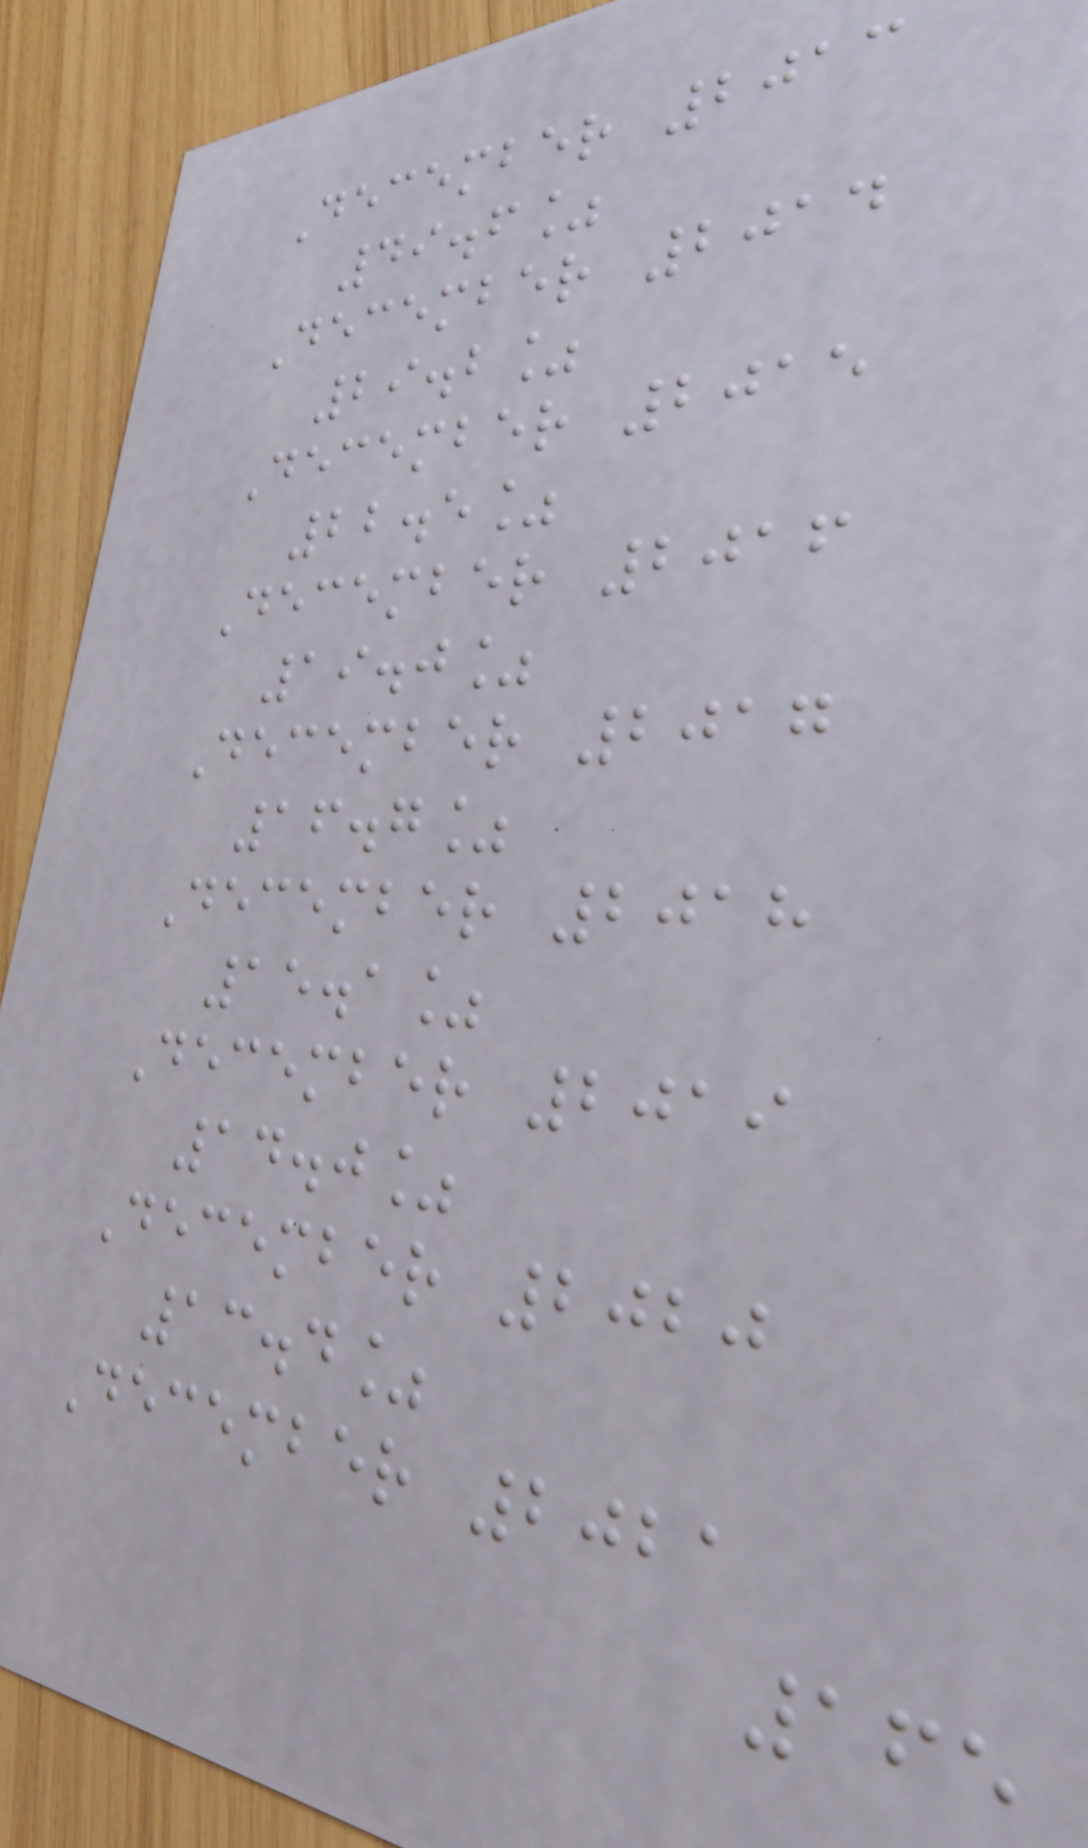December 2013
49.6%
December 2014
29.2%
December 2015
22.5%
December 2016
19.0%
December 2017
16.7%
December 2018
15.1%
December 2019
14.0%
December 2020
13.4%
December 2021
165
